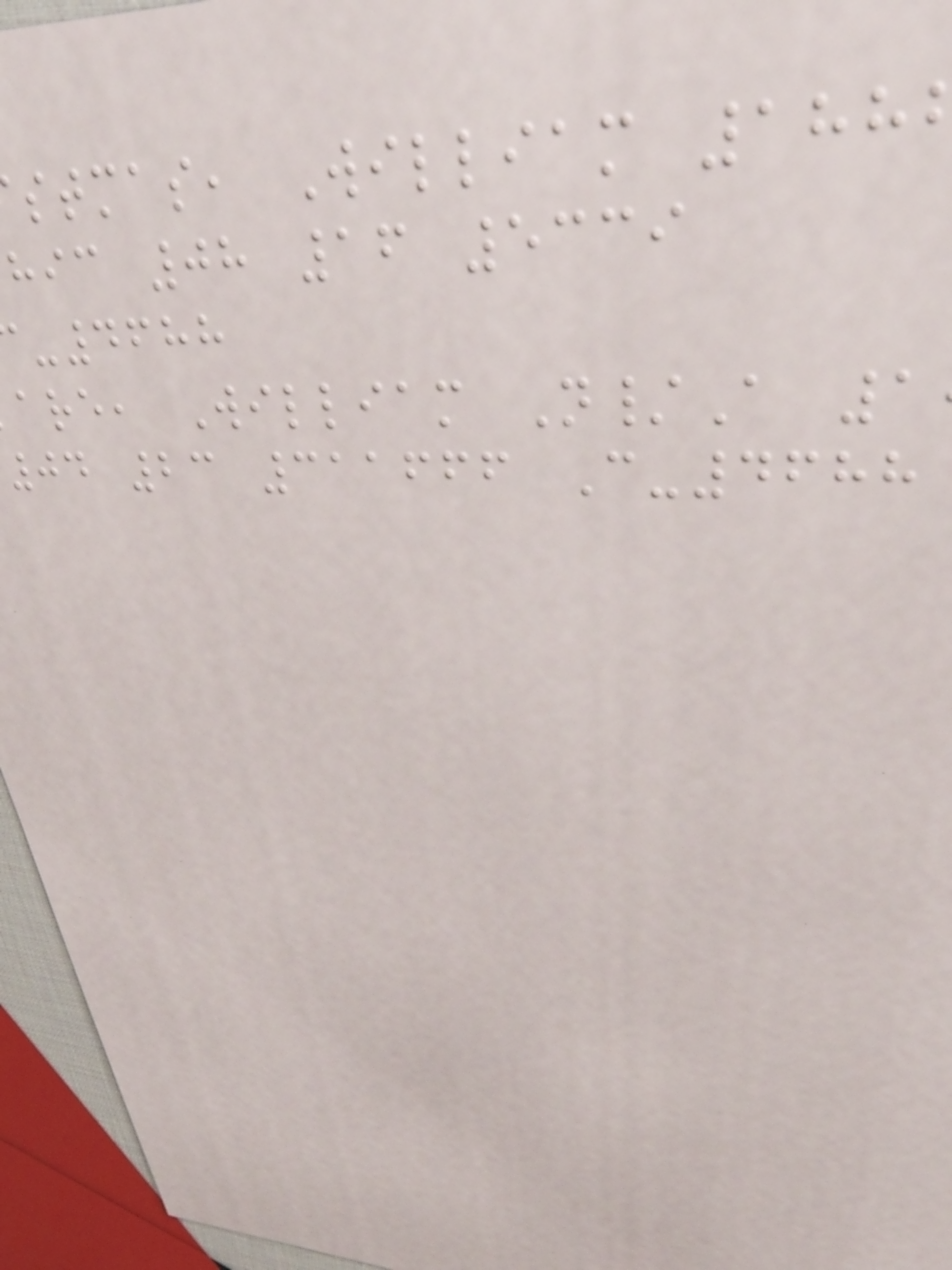stmas, William 188
hic 08 16 5339
-4688
are, William N/A 1
04 23 311666 C-4688
